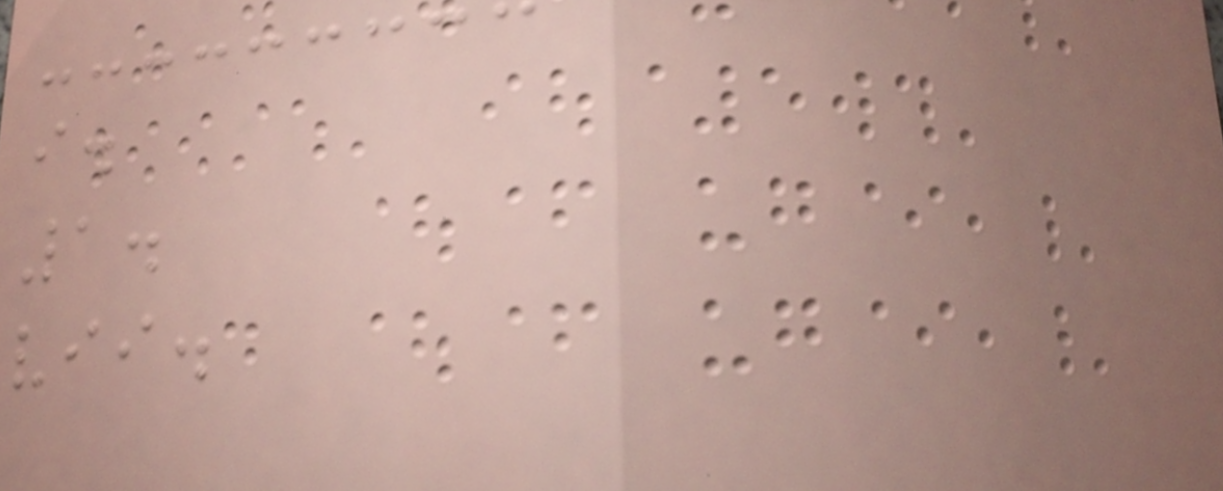i.
1.
vii.
